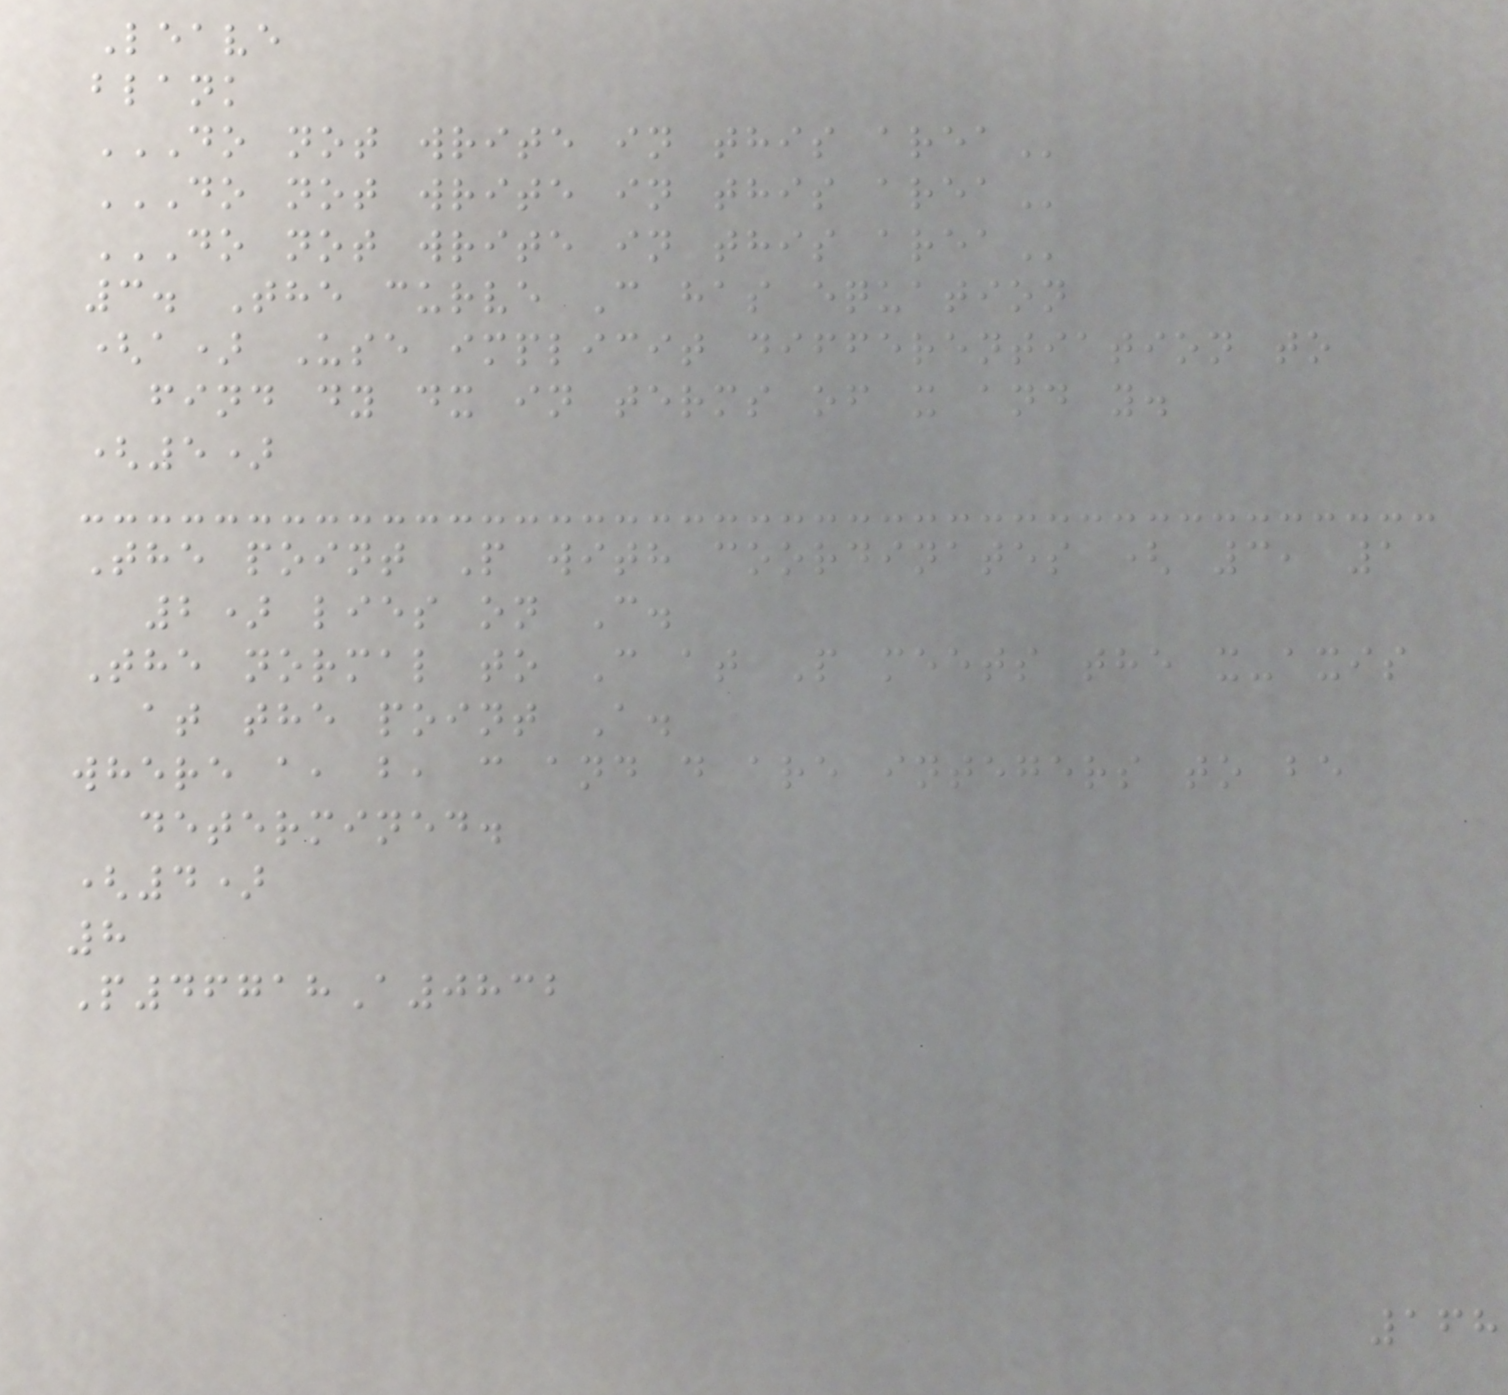Leave
blank
DO NOT WRITE IN THIS AREA
DO NOT WRITE IN THIS AREA
DO NOT WRITE IN THIS AREA
3. The curve C has equation
(a) Use implicit differentiation to
find dy dx in terms of x and y.
(5)
The point P with coordinates ( 3, 1
2) lies on C.
The normal to C at P meets the x-axis
at the point A.
where a, b, c and d are integers to be
determined.
(4)
8
P46718A0832
168
